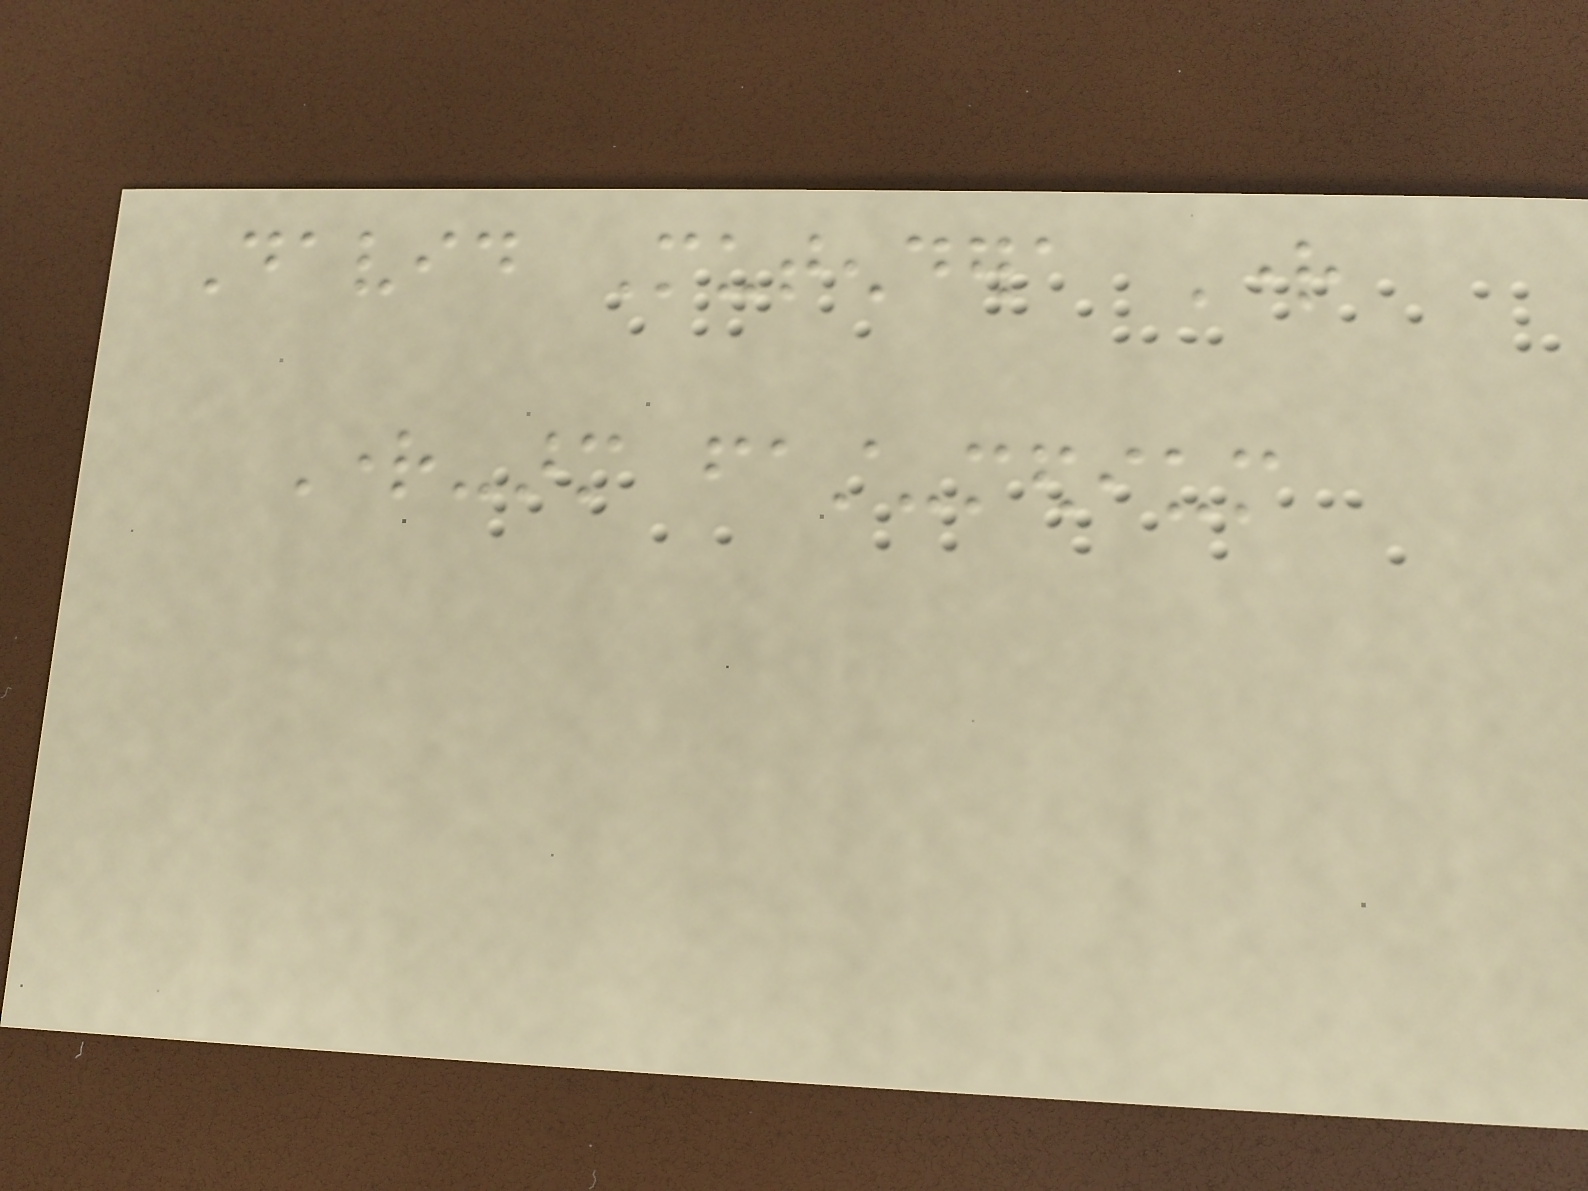David Mutendera Right
Right-arm fast-medium
